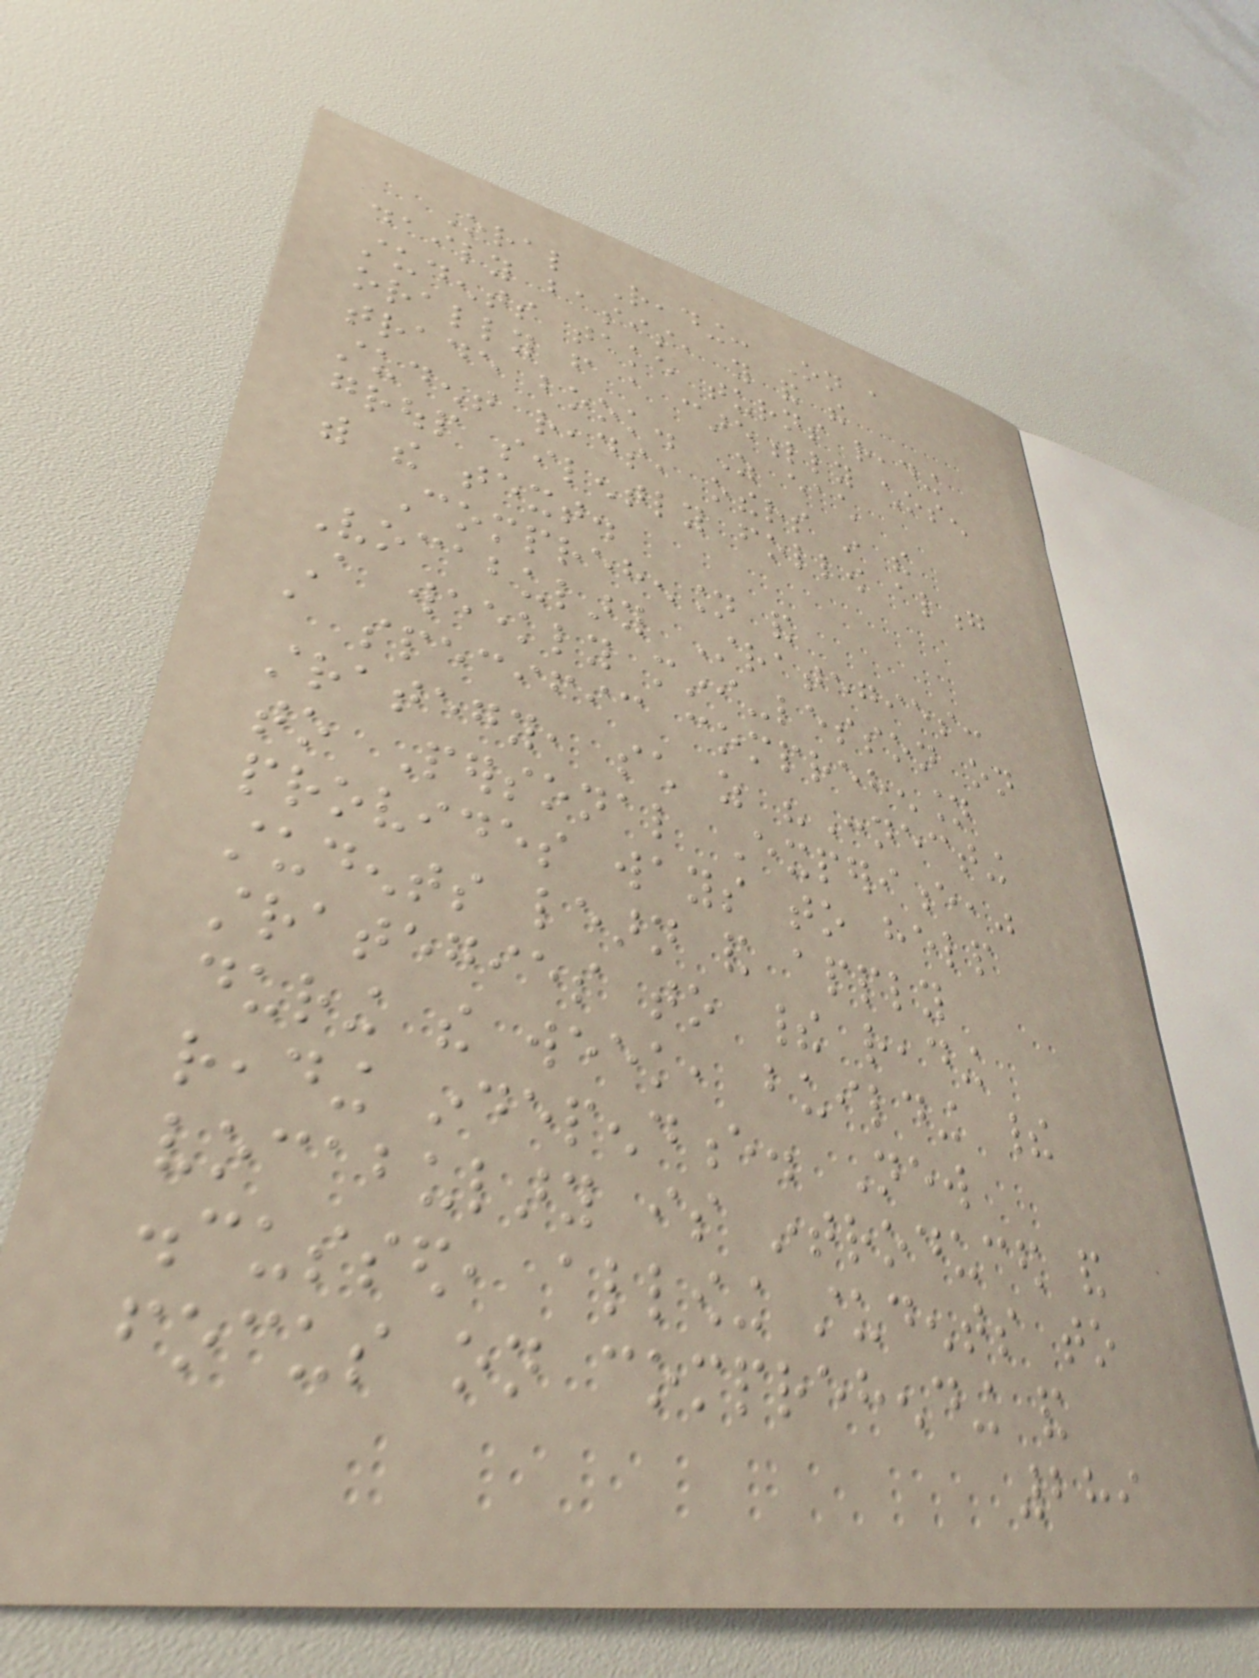Oral Reading: On a
daily basis, you and the
students take turns reading
orally from a carefully chosen
trade book. As each
student reads, others in the
group silently follow along
with the text.
Comprehension and
Vocabulary Strategies:
A weekly mini-lesson on
a specific comprehension
strategy, such as "Connecting
to Personal Experience,"
provides ways to help
students learn and apply
strategies to their reading
during the week, building their
reading independence. New
vocabulary is introduced and
discussed, allowing students to
focus on comprehending and
289
